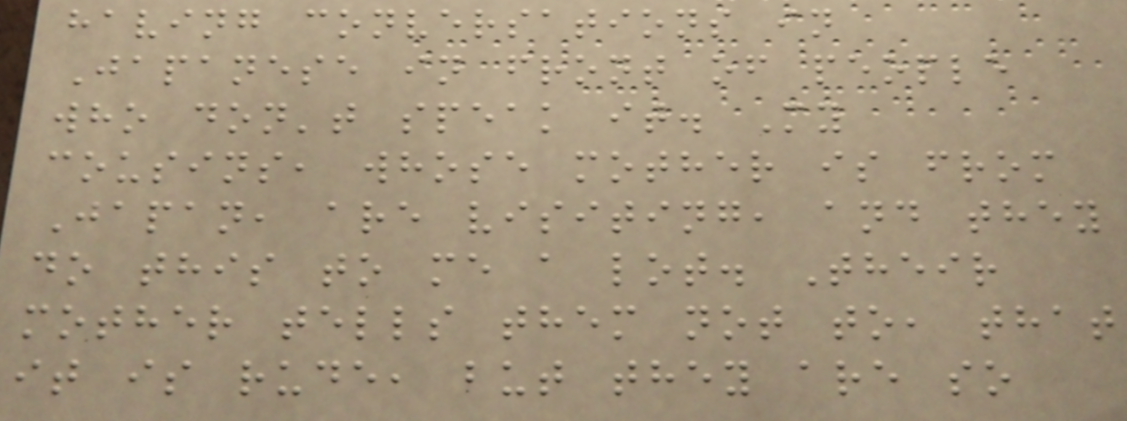having conversations in
Japanese in front of people
who don't speak it. My
cousins, whose mother is from
Japan, are visiting, and they
do this to me a lot. Their
mother tells them not to, that
it is rude, but they are so
